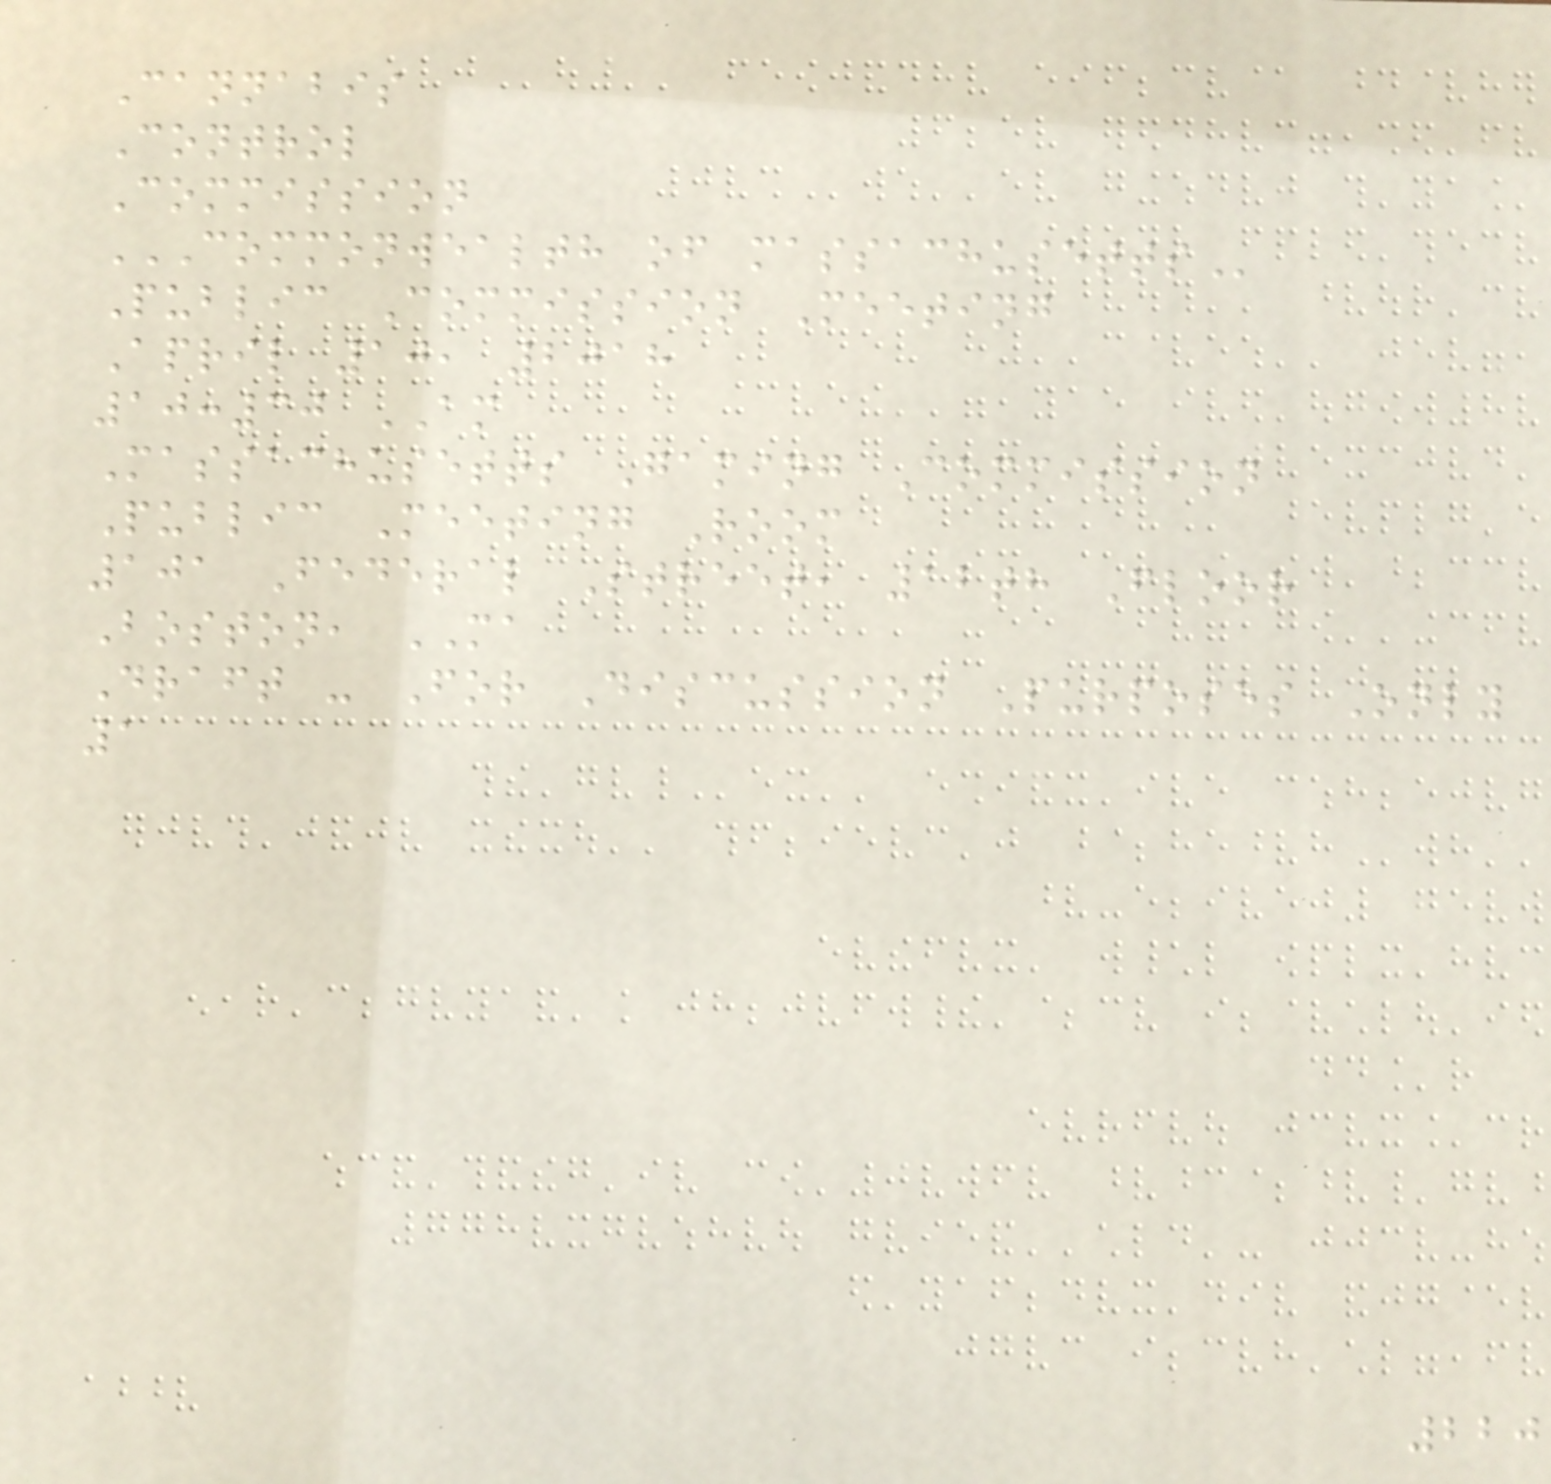Cannabis
Control
Commission
COMMONWEALTH OF MASSACHUSETTS
Public Commission Meeting
April 10, 2018
10:30 AM
Massachusetts Gaming Commission
Public Meeting Room
101 Federal Street, 12th Floor
Boston, MA
Draft - For Discussion Purposes Only
1
220
